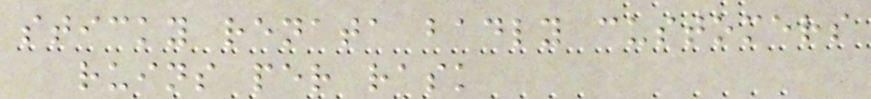sticky renata badly customers
ruins per rask
